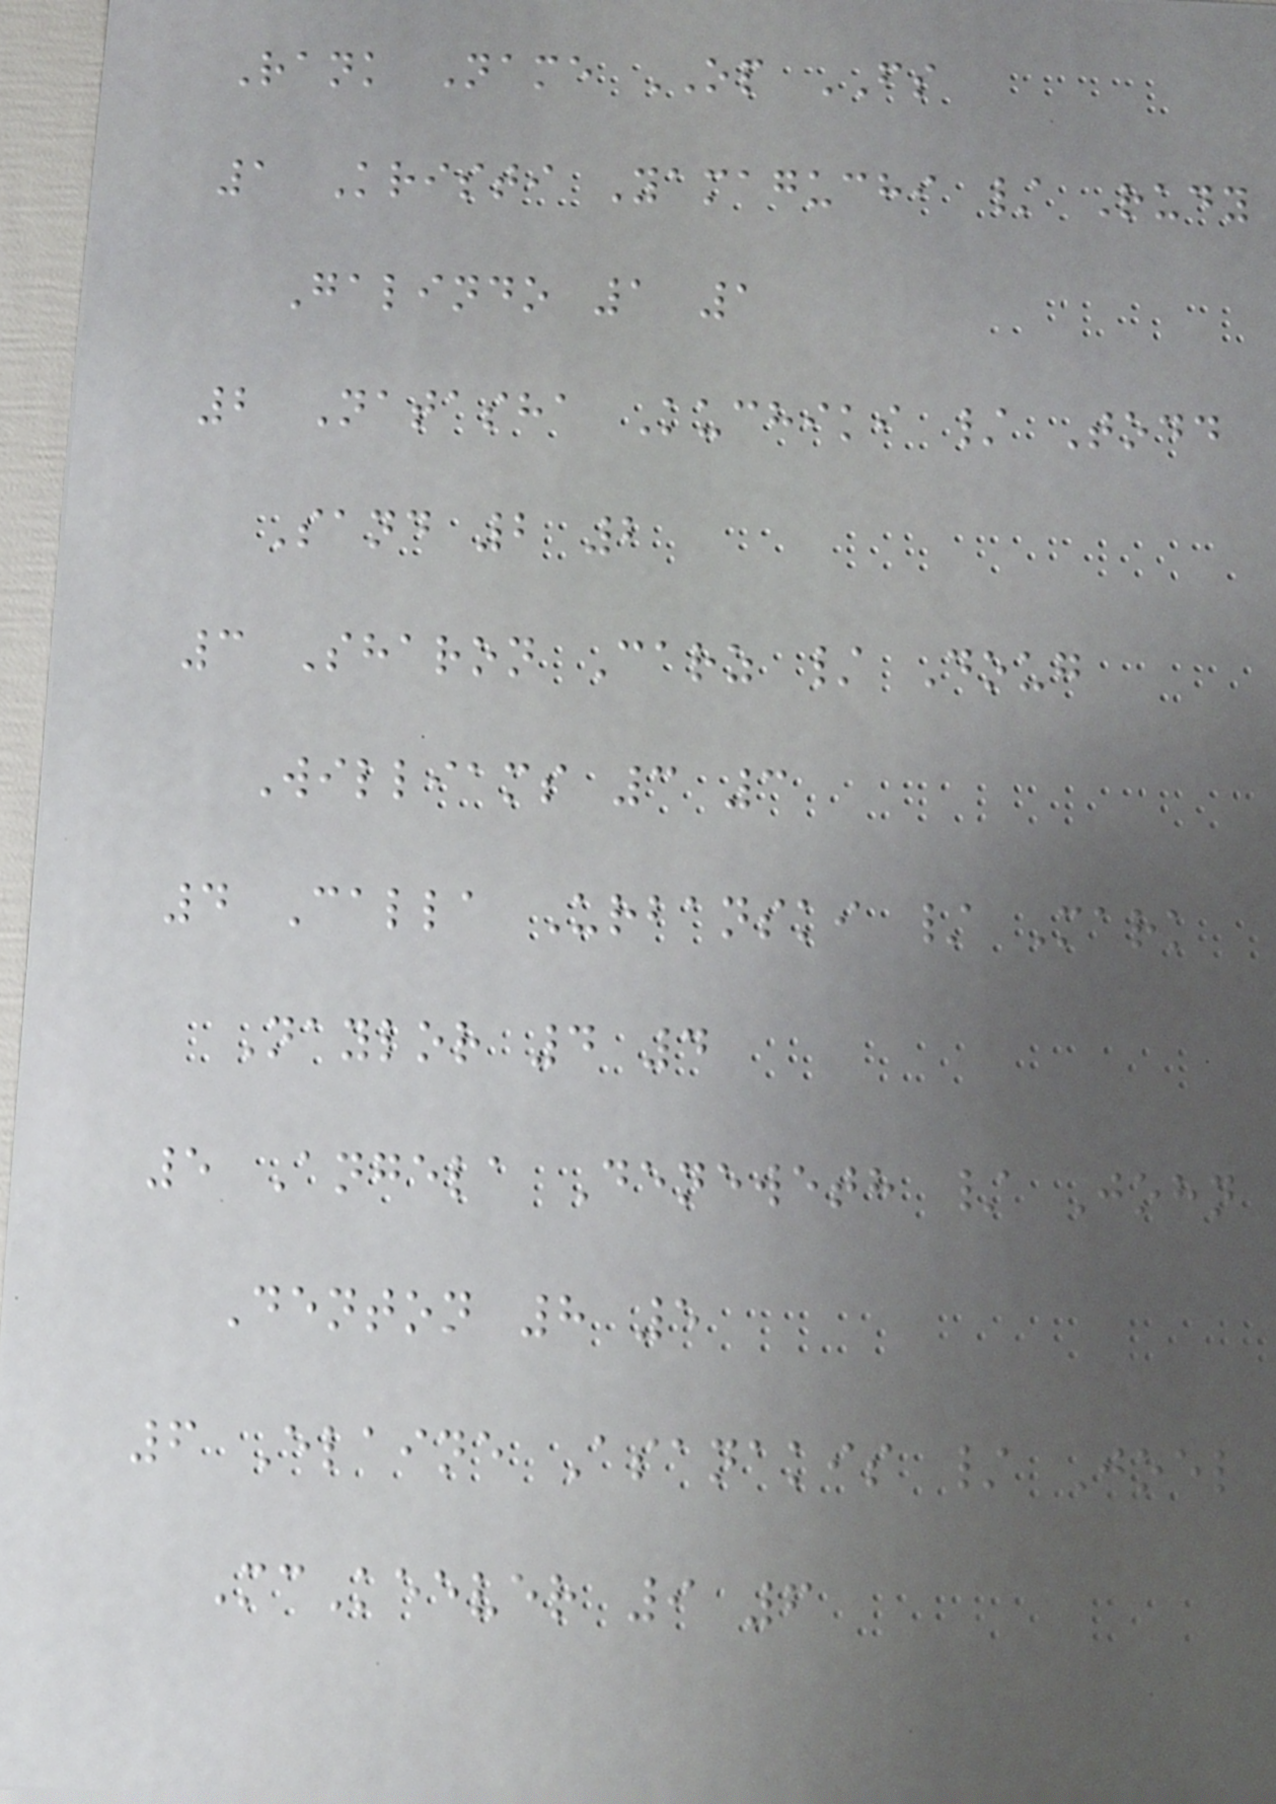Rank Name OP FS
1 Kristi Yamaguchi / Rudy
Galindo 1 1
2 Natasha Kuchiki / Todd
Sand 2 2
3 Sharon Carz / Doug
Williams 3 3
4 Calla Urbanski / Mark
Naylor 4 4
5 Angela Deneweth / John
Denton 8 5
6 Elaine Asanakis / Joel
McKeever 9 6
